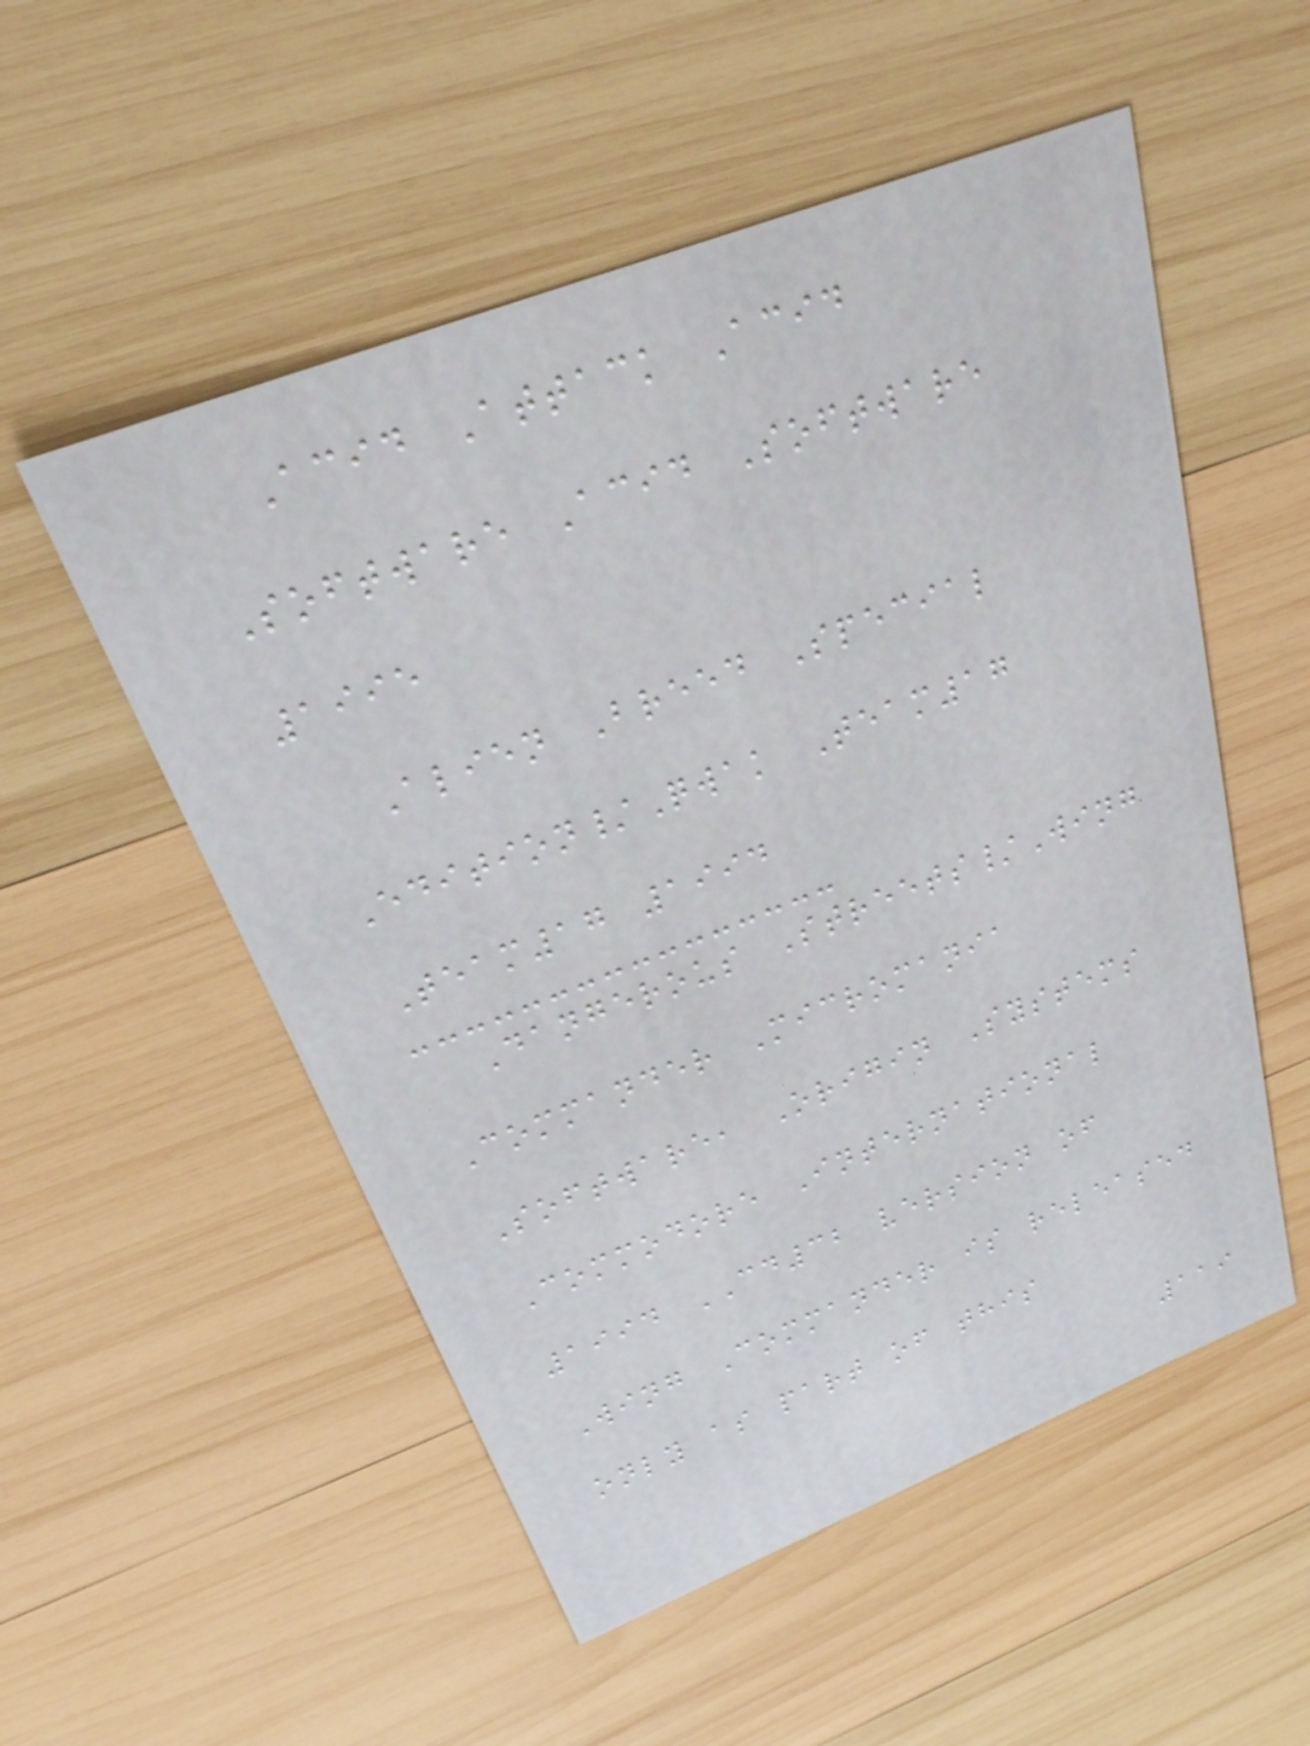Acid Attack Acid
Software Acid Software
1995
Alien Breed Special
Edition/Qwak Team17
Team17 1994
Dangerous Streets/Wing
Commander Micromania
Software, Origin Systems
Commodore International
1994 CD32 version of
Wing Commander is released
only as part of this
119
